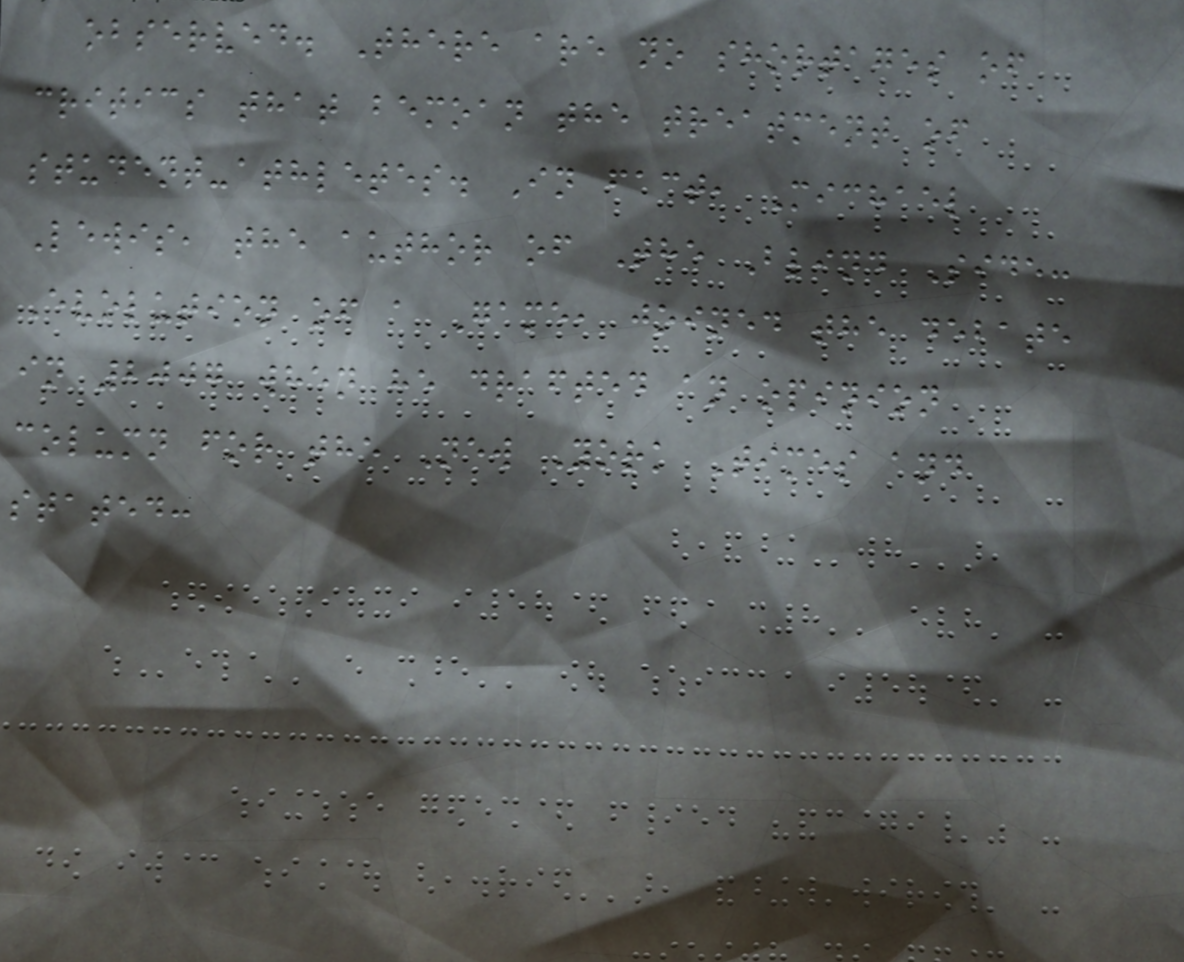observed. There are no shortages of
critics that bemoan the treatment of
student-athletes. In fact, Michael
Lewis, the author of The Blind Side:
Evolution of a Game, joined the debate
in 2007 when he drafted an opinion
column for the New York Times and
stated:
